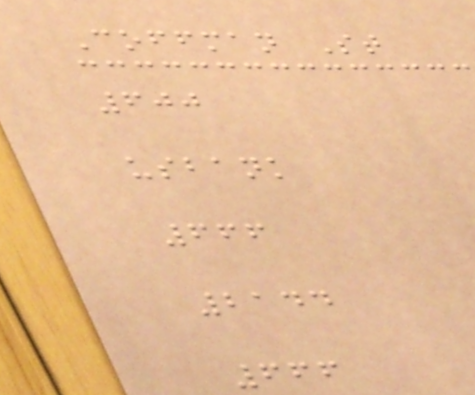Coffman St
600
usbank
666
2144
666
